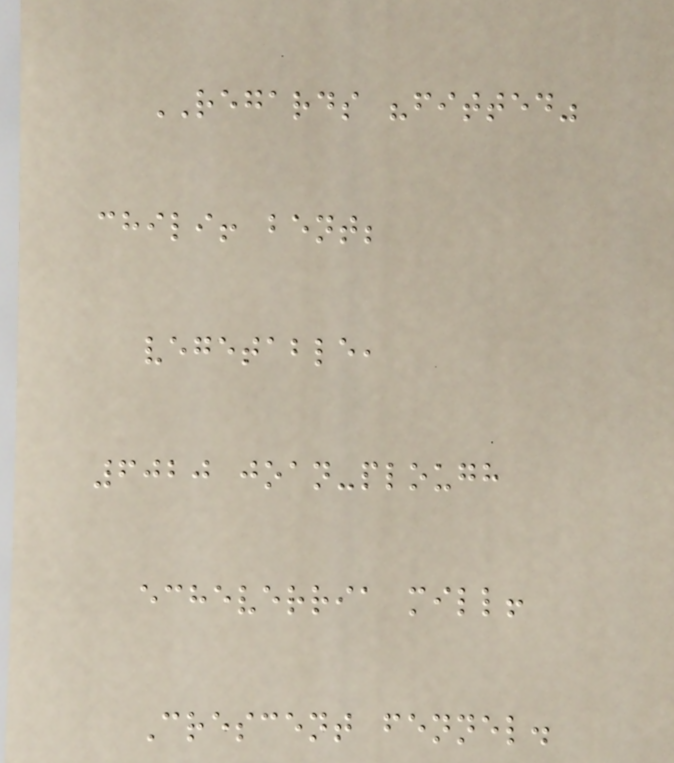REGARDS "fitted"
chili! bent;
vegetable,
6020 joan-plough
echeverria mill!
Crescent fennel.
